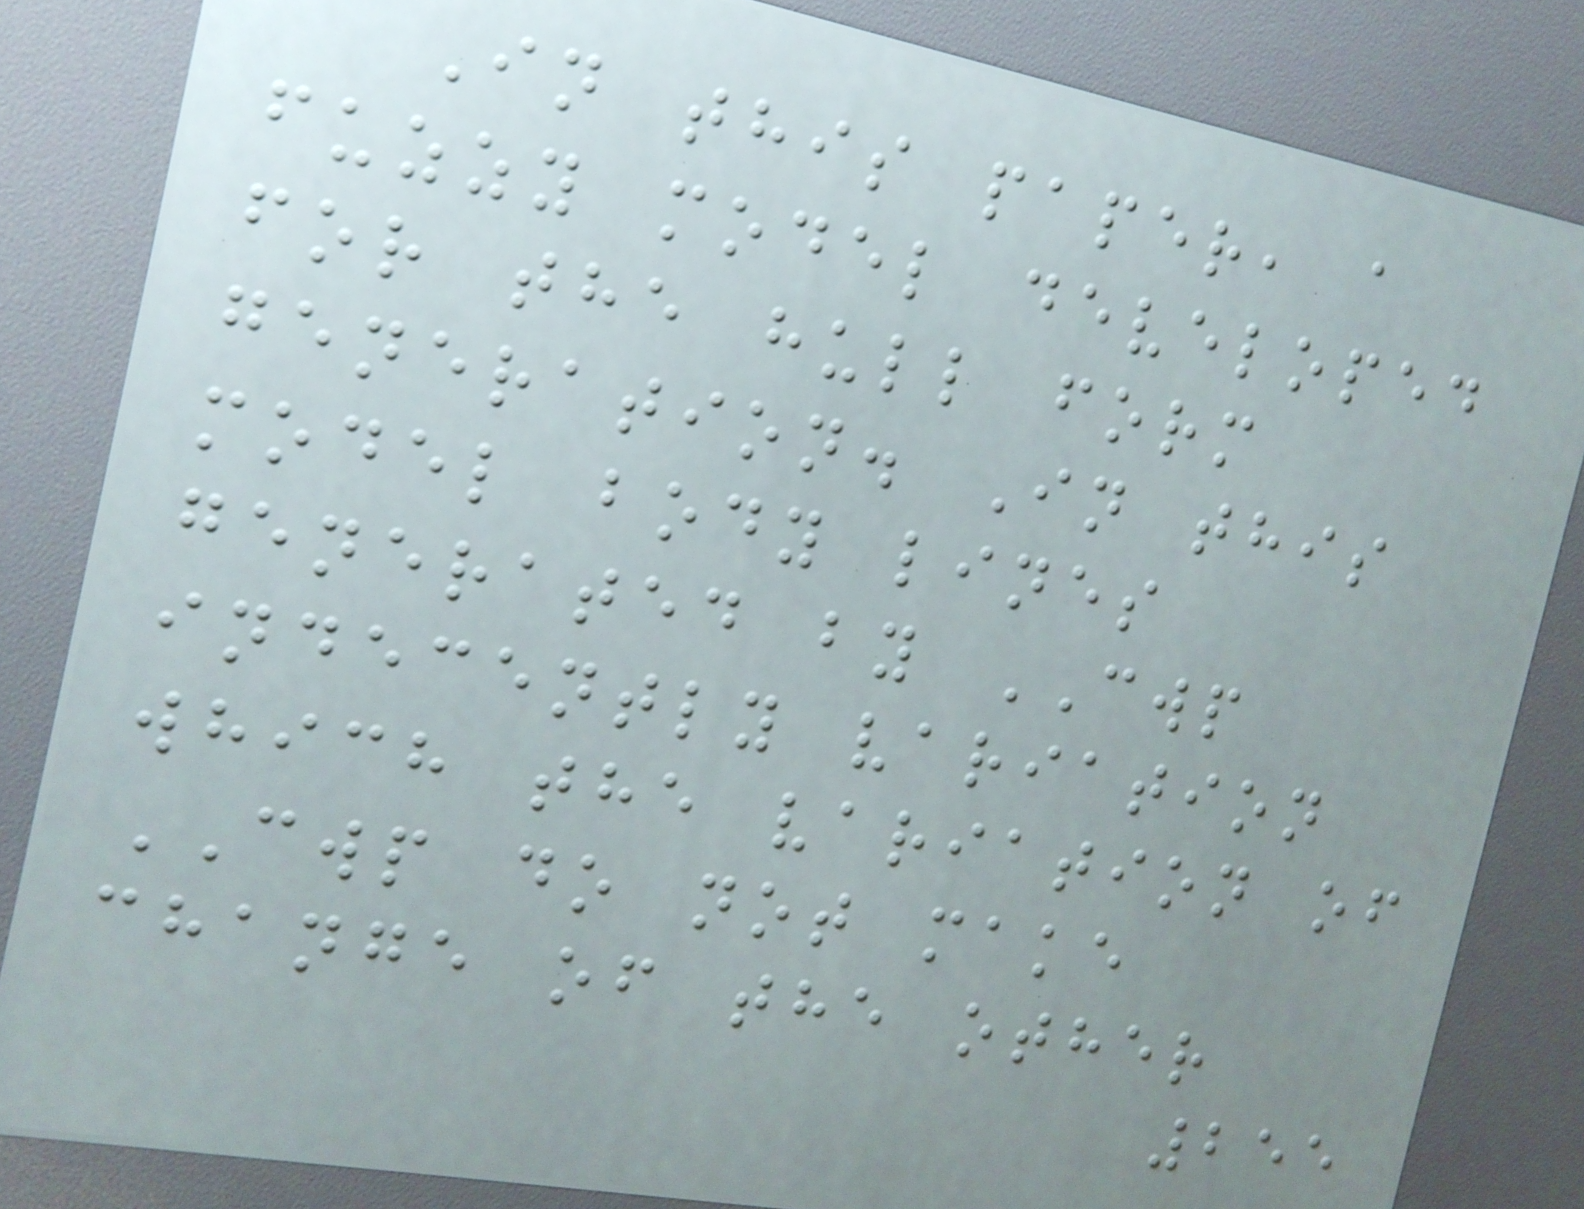In this paper, a
fuzzy model developed
for the hull form
generation. In this
model body lines
generated by CWP
indecently variation
which the variation of
CWP do not make
change of the other
255
